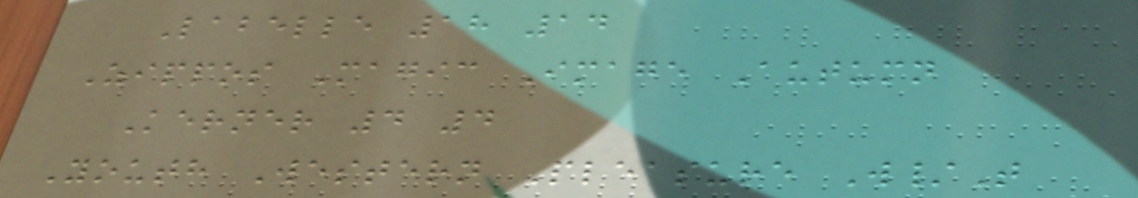Labelle 18 14
Zippos Magic Image Autumn
Kerner 4 4
Youth Western Pleasure W/T
